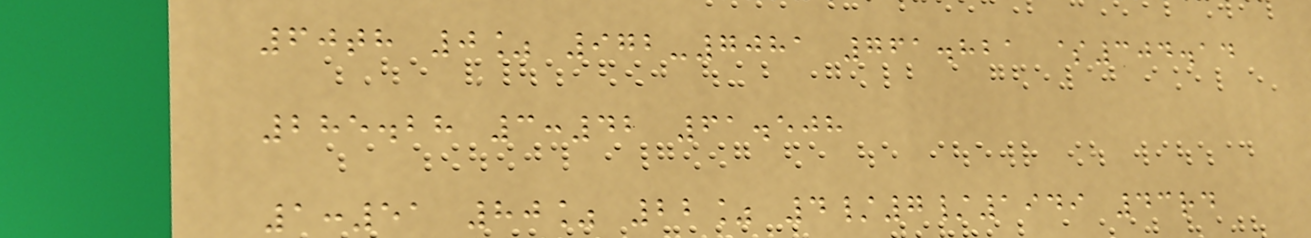60th 0% 972-7081 761.821 $304.14
285.28 3:42 61.508
1:51 80% 22% 4/7/1949 43rd
